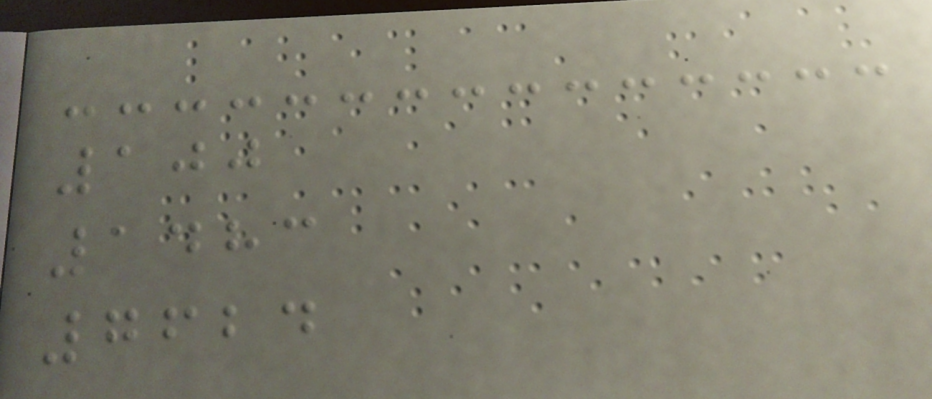100
1483
7624
